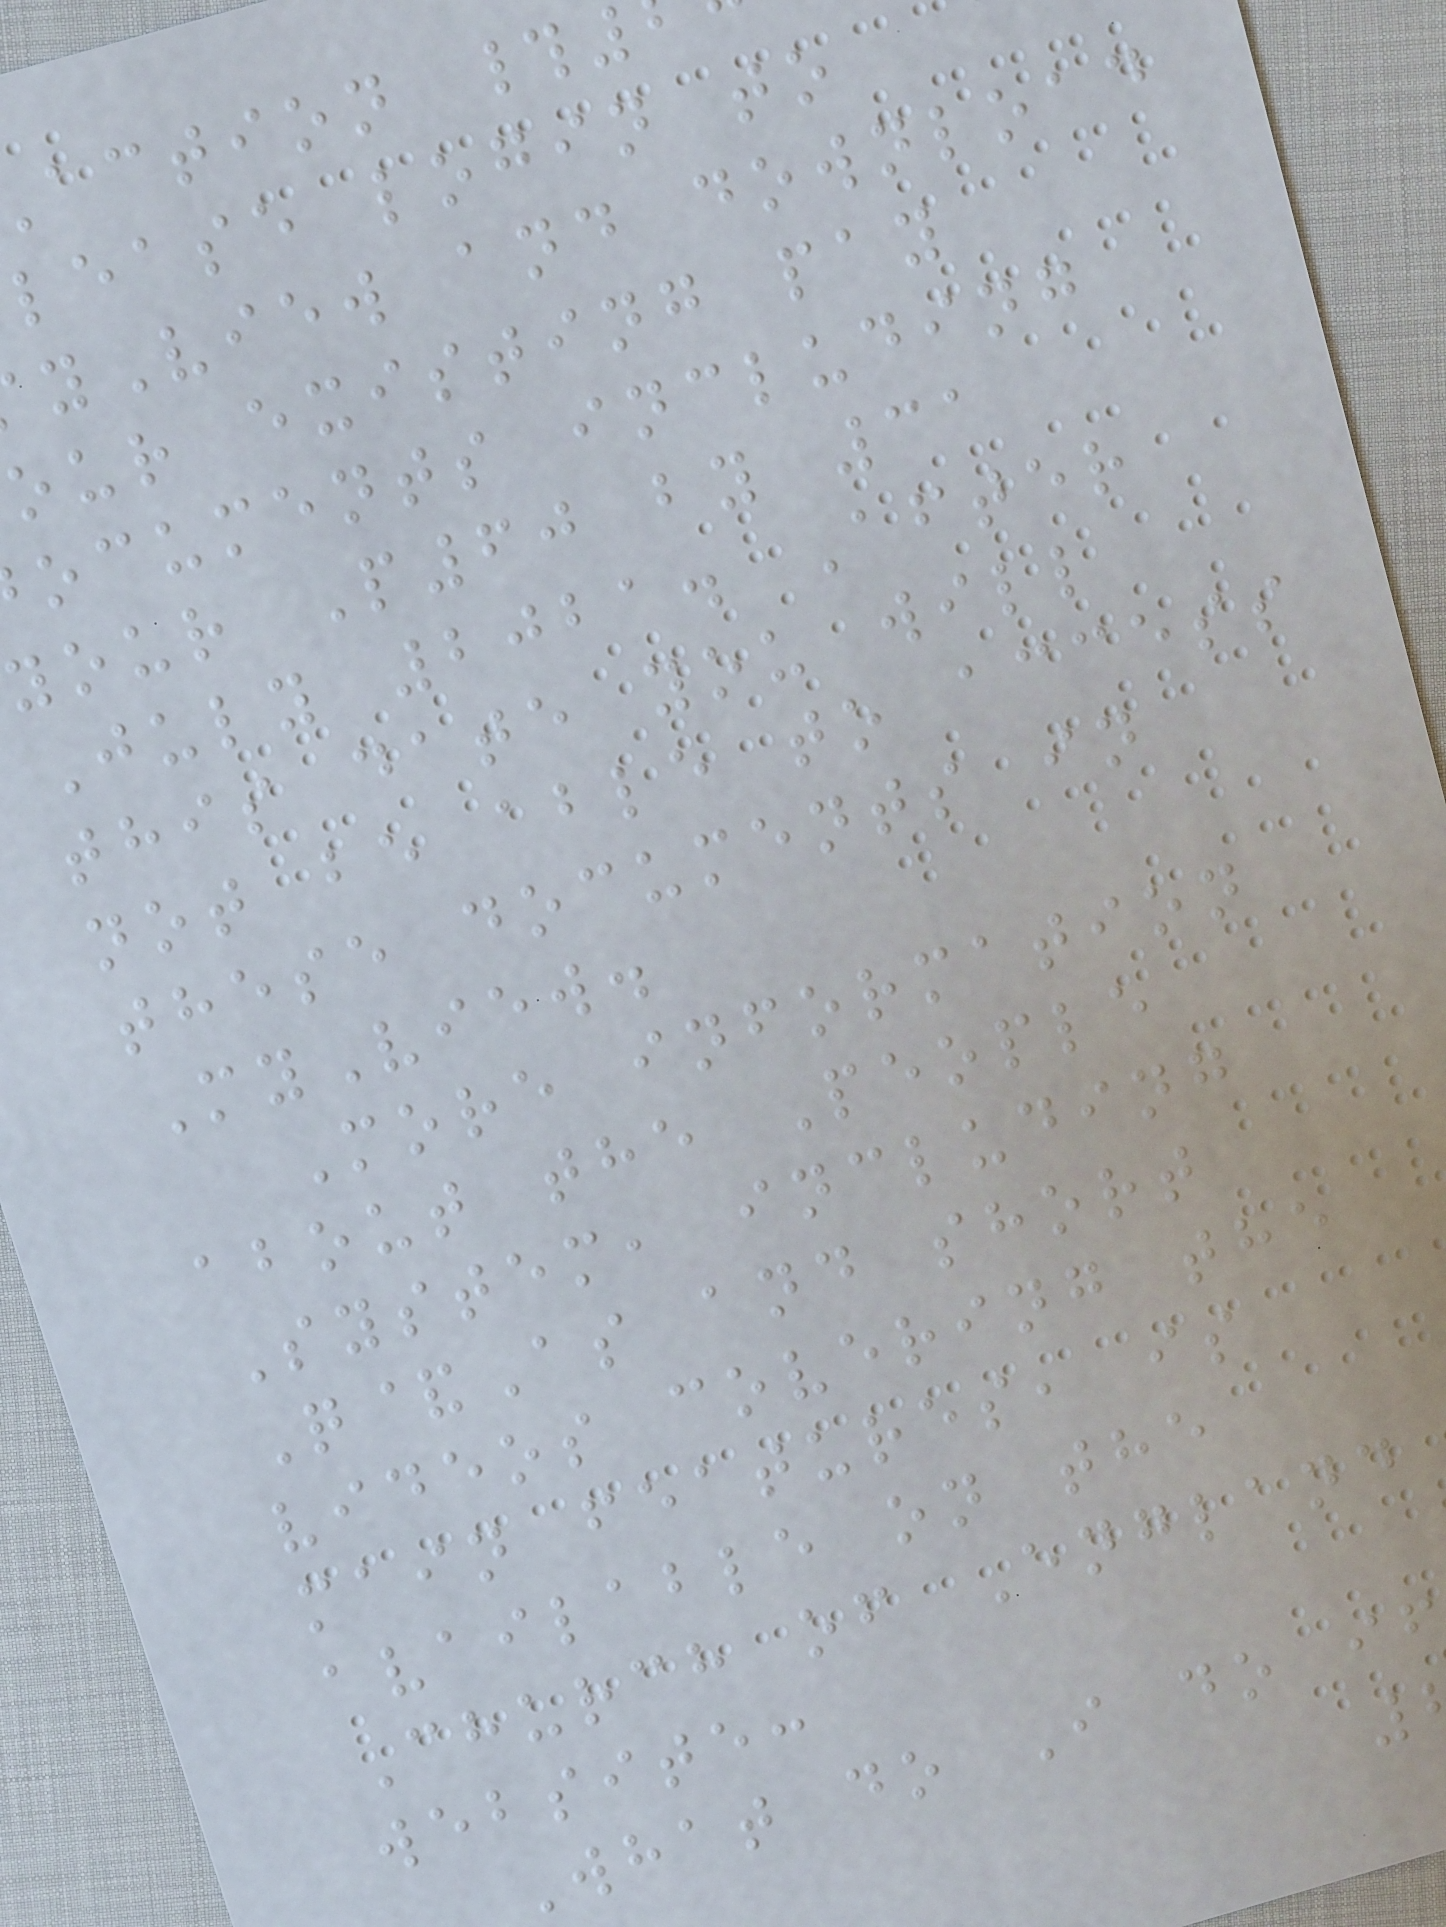action #
lease login to
yView and download
our existing pay
ocuments including
your P60 by 31
July 2021. After
this date you will
not be able to access
these documents in
MyView.
More information
about the People
System, including
Q&As and short
videos covering the
main features, is
available on the
Church of England
website:
What do I do if
